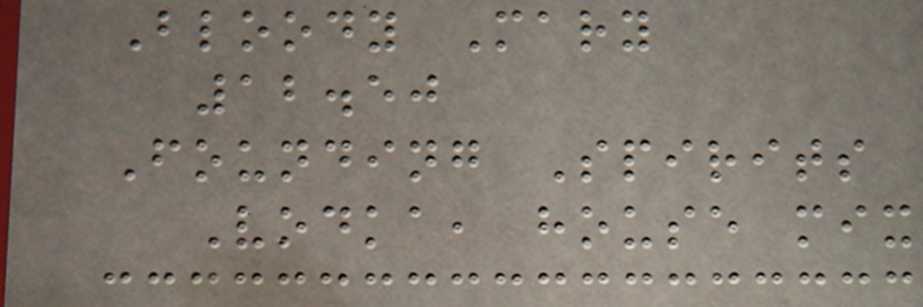Bloody Mary
12.50
Founding Spirits
Vodka, house mix
